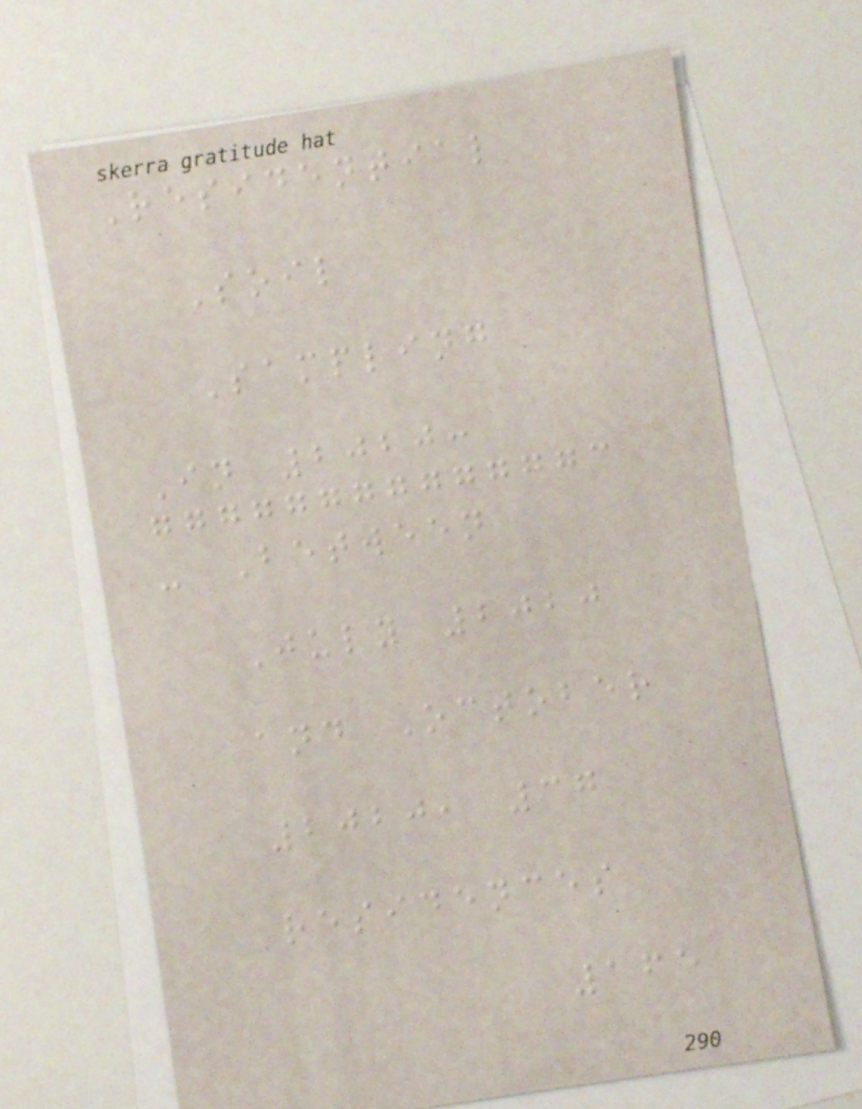Residential
Soil
Sampling
In 2020:
- Between
July 2020
and October
2020, 37
residences
165
